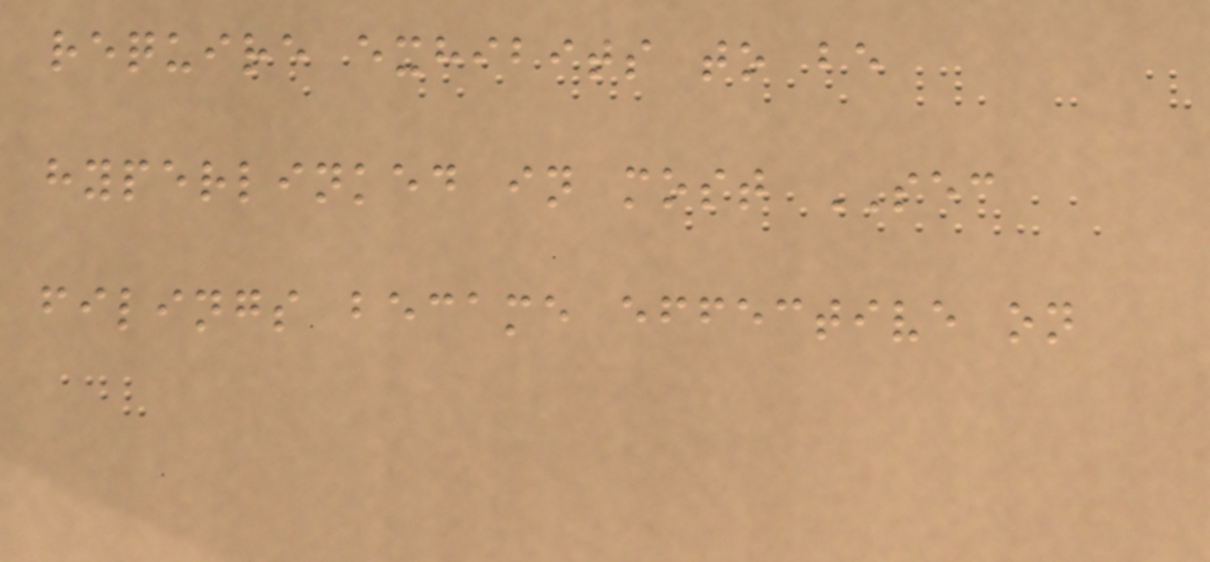require exhibits to be
hyperlinked in most SEC
filings became effective on
